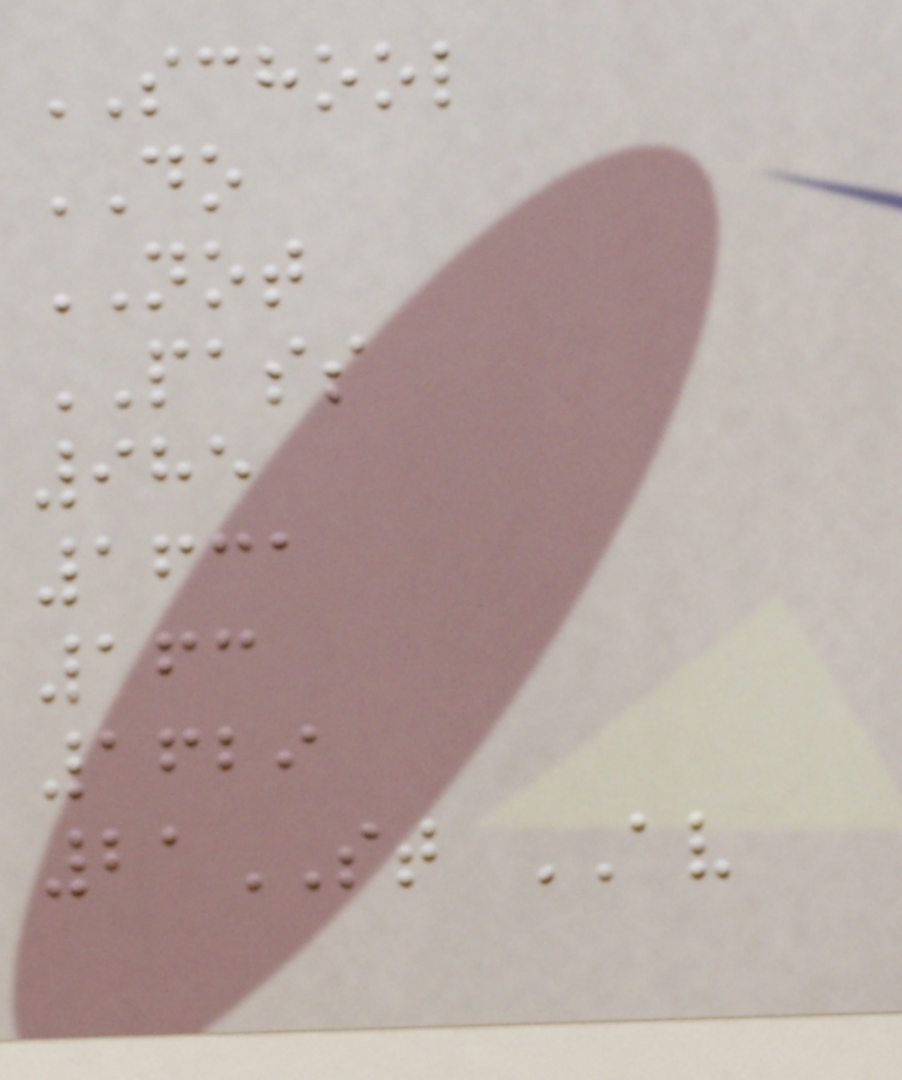SCHOOL
DO
NOT
PASS
985
1631
163
1629
21ST AV
